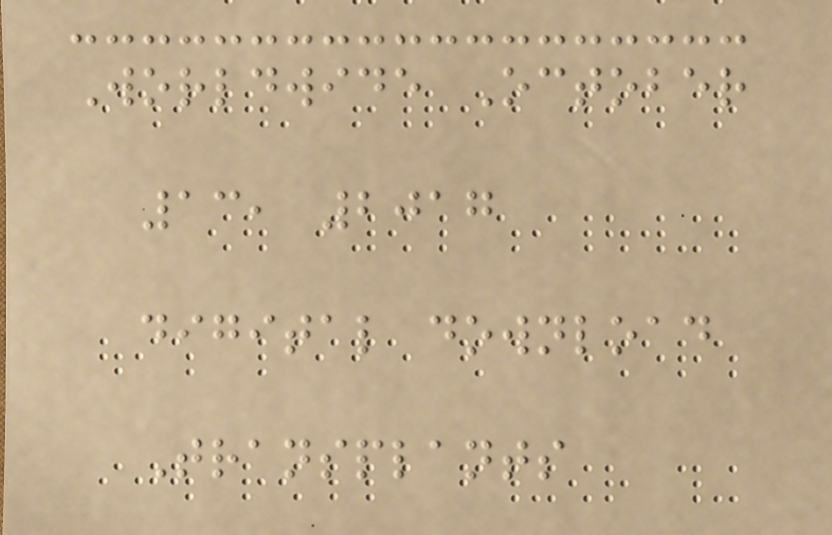Worldwide October
13, 2017
digital download
Transplants
